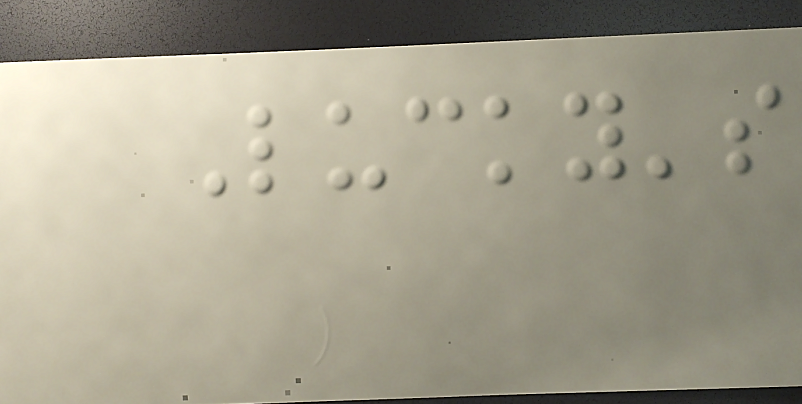Lucky's
